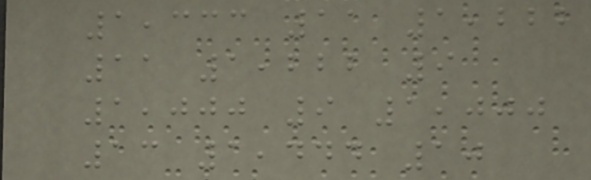1,333 11 1,222
11 1,222 9
1,000 9 1,000
13 1,444 10
